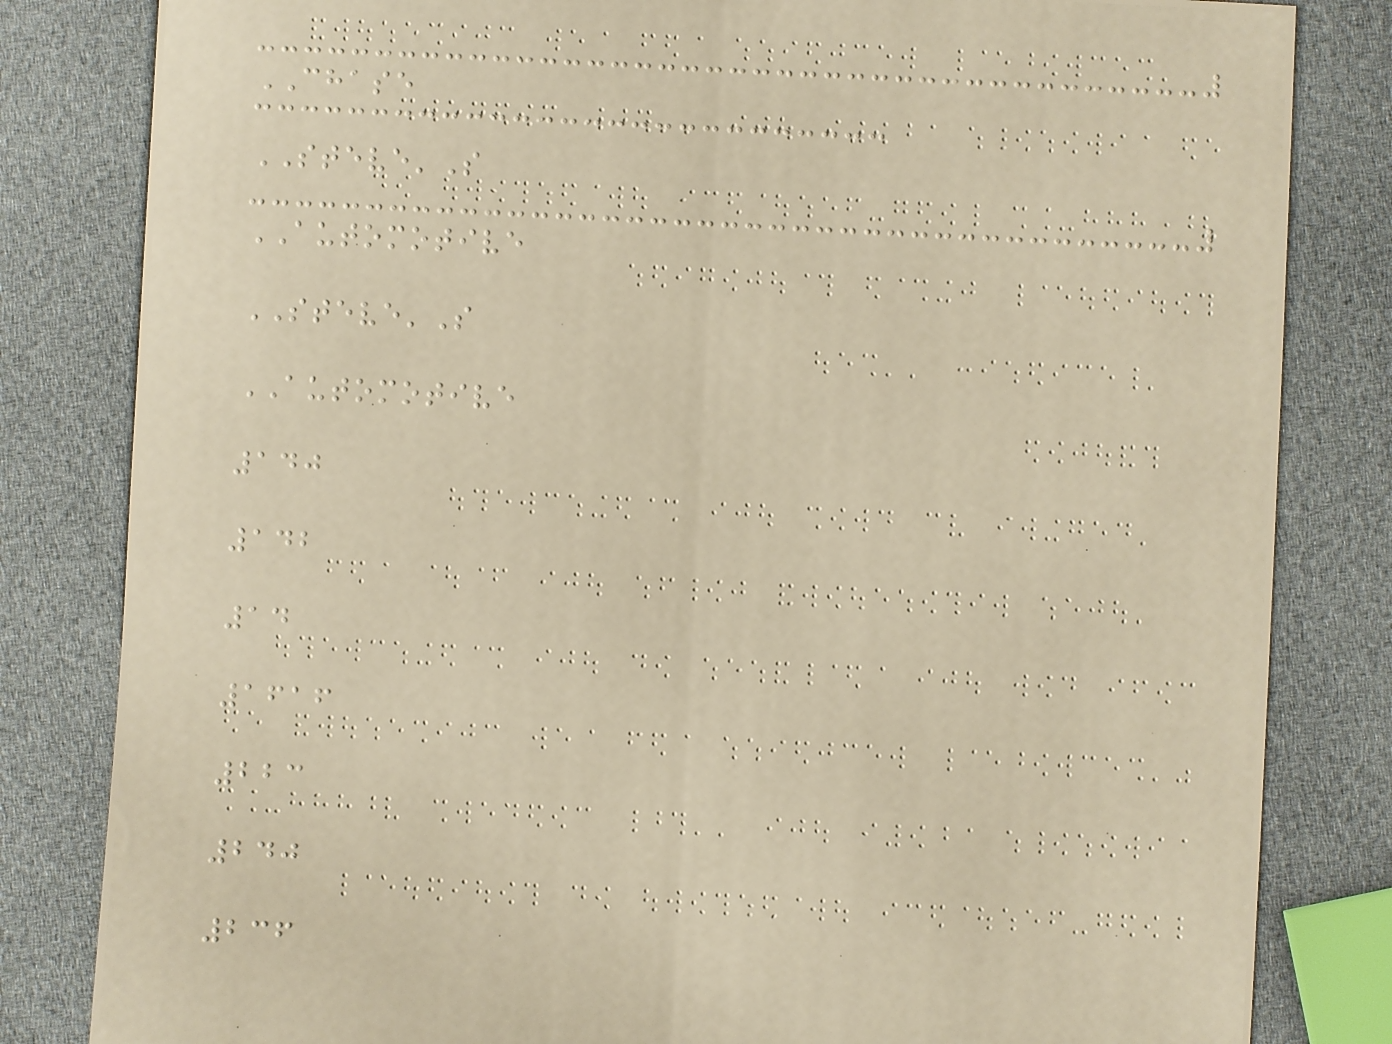CHASE
STEVE'S
AUTOMOTIVE
STEVE'S
AUTOMOTIVE
140
142
14
1616
223
240
236
